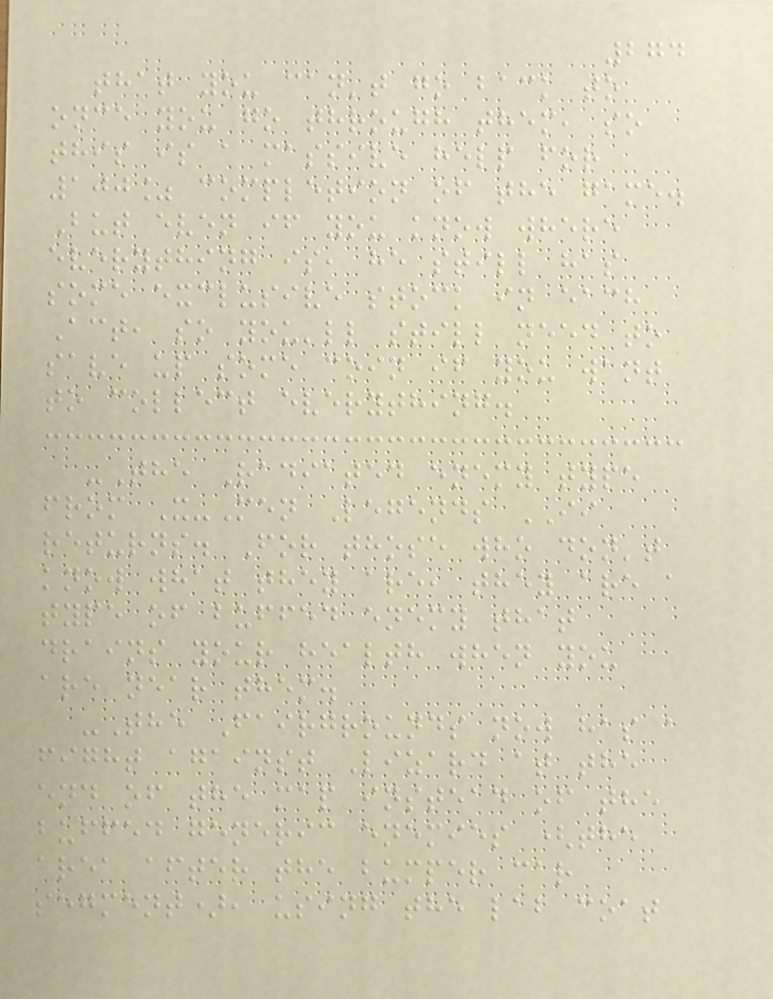274
that you can't go back to
once you go through them, so
this is a massive help for
100% completion of the game.
But even if you know where
everything is, he still has
some exclusive stock in each
Act, so you'll still need to
save up some coin if you want
to collect everything.
-The Radiated enemy type
from X-Men Legends II
returns. For those who don't
know what they are, they are a
type of buffed enemy that
drains your health when you
are near them.
-The Fairgrounds now has a
fight against Lizard at the
end of the map instead of the
buffed generic enemies (the
area after the bumper car
segment), using the lab coat
